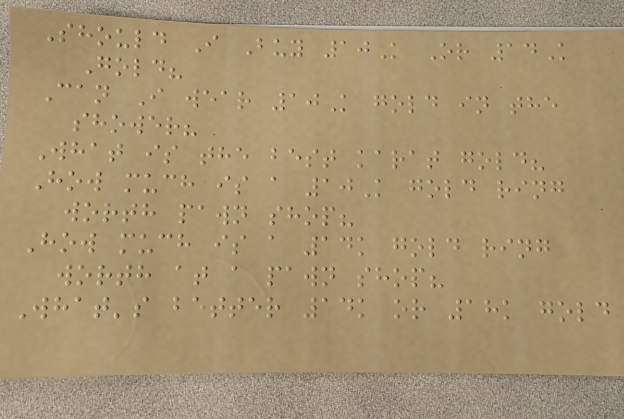Should I Buy 10K Or 14K
Gold?
Can I wear 10K gold in the
shower?
What is the best karat gold?
How much is a 10K gold ring
worth pawn shop?
How much is a 14k gold ring
worth at a pawn shop?
What's better 14k or 18k gold
